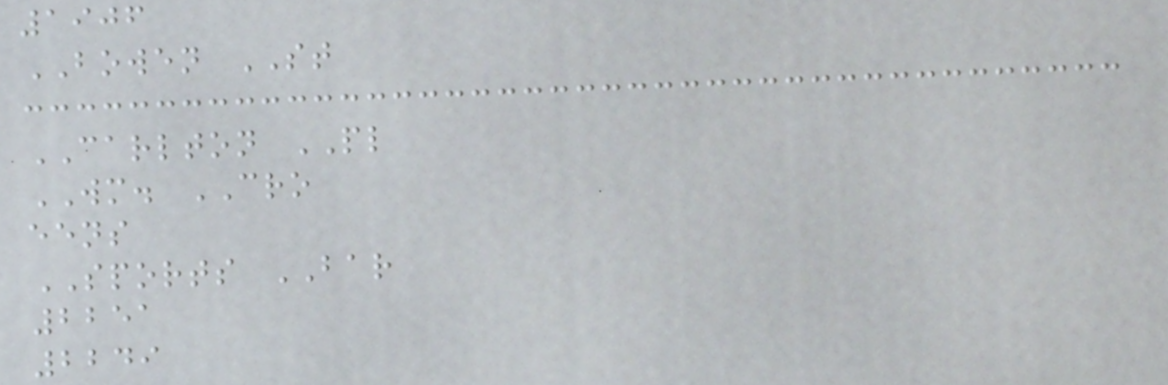1906
BOWEN ST
CARLTON PL
WM. CRO
eens
SPORTS BAR
2251
2249
